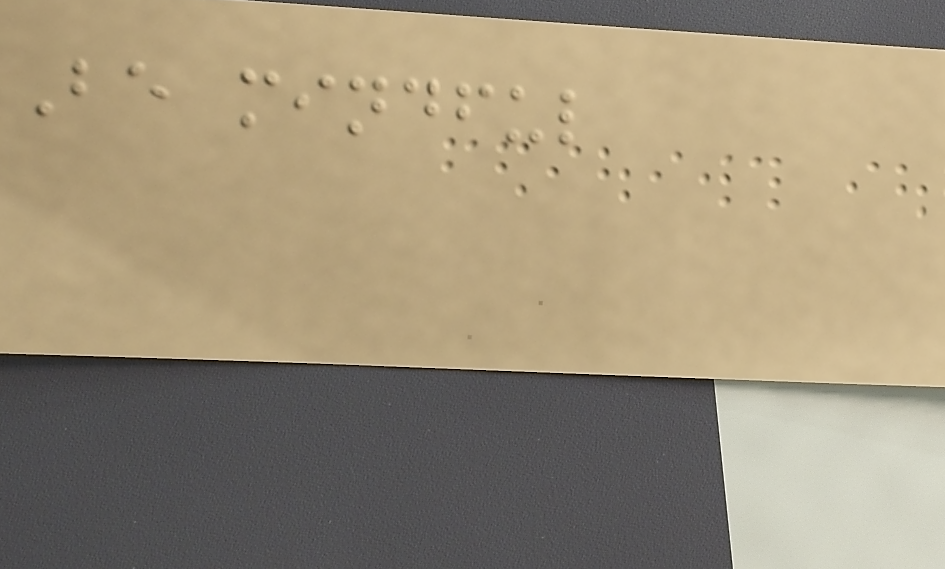Be mindful
